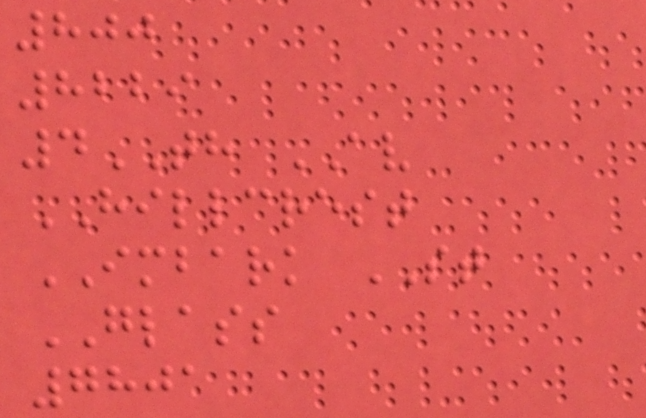800
8229
4TH AV
HILLCREST
IMBARK ST
GLASS
7801
